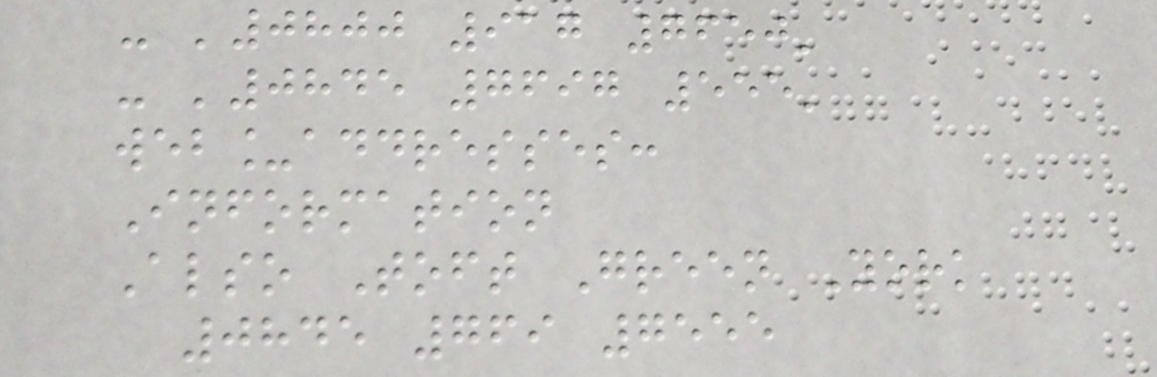- '0800 917 7650'
- '0845 7697 555'
web_addresses:
Information
Also Toft Green York
0845 769 7555
